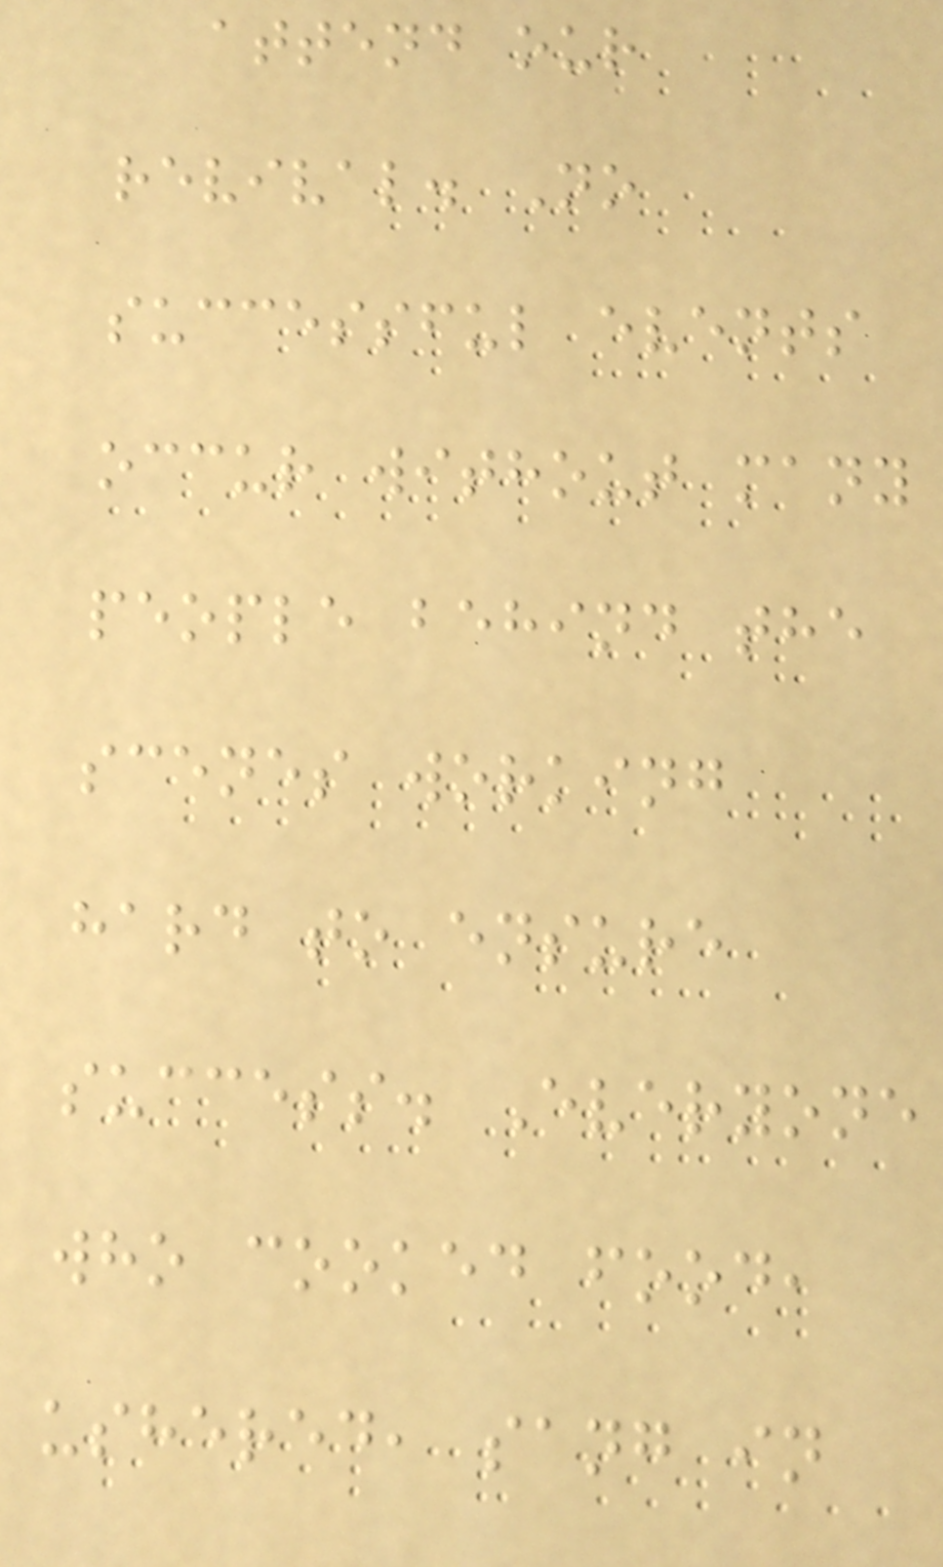attend our
revival. No
successful events
occur without many
people behind the
scenes working
hard to ensure
success. Everyone
who cooked food,
ushered, sang in
